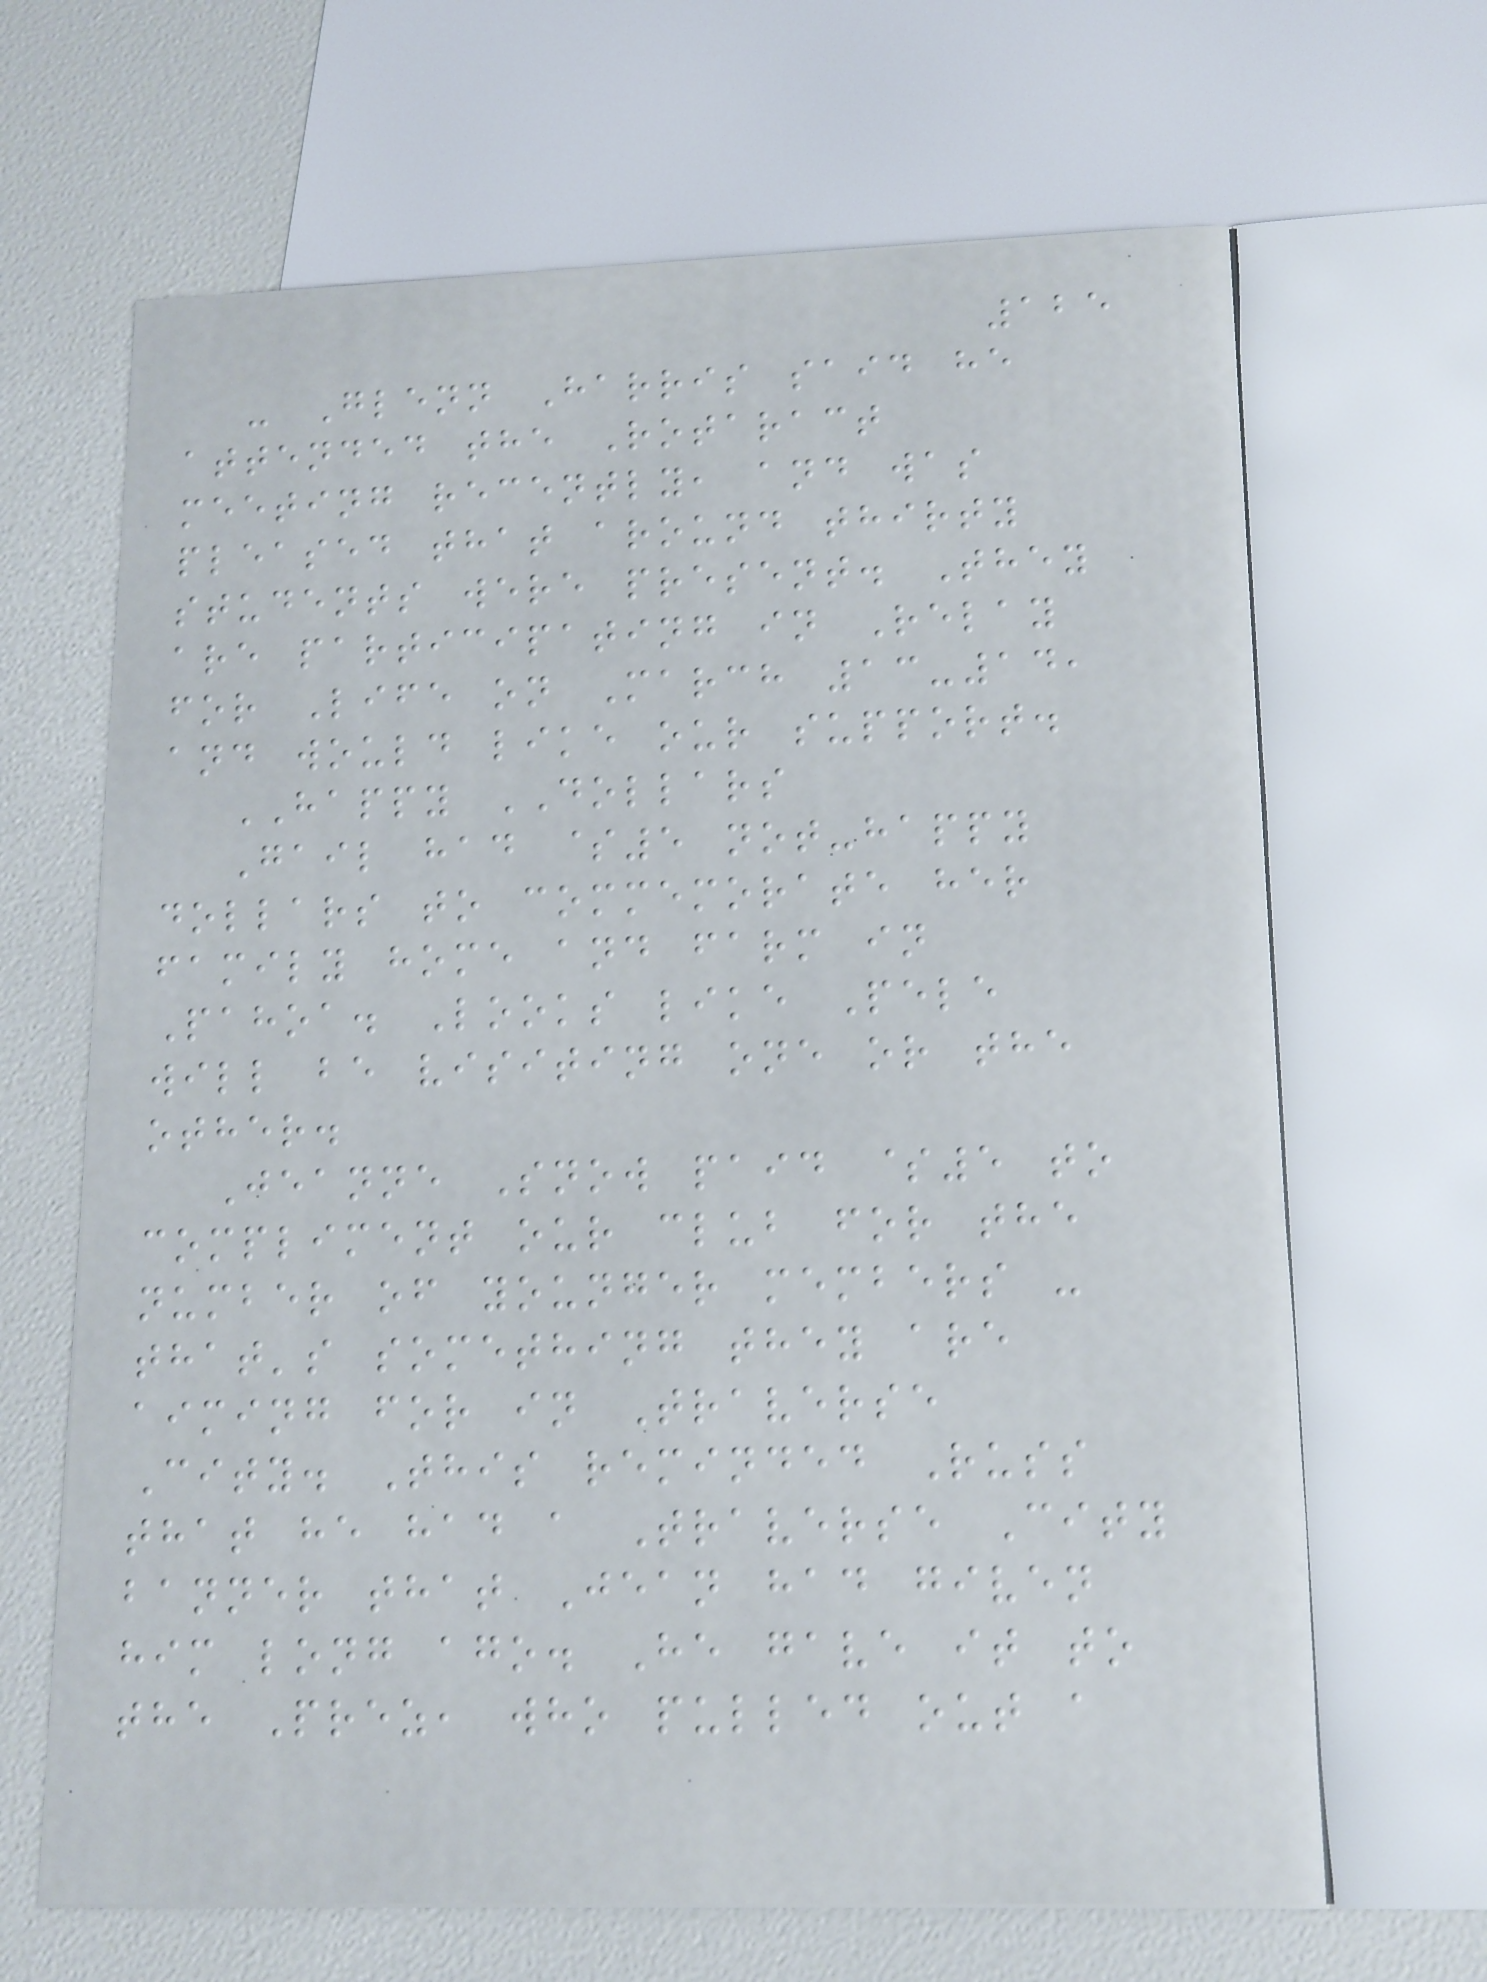125
- Glenn Harris said he
attended the Rotaract
meeting recently, and was
pleased that around thirty
students were present. They
are participating in Relay
for Life on March 13-14,
and would like our support.
HAPPY DOLLARS
Gail had $5 not-happy
dollars to commemorate her
family home and farm in
Pahoa. Looks like Pele
will be visiting one or the
other.
Jeanne Snow paid $5 to
compliment our club for the
number of younger members -
that's something they are
aiming for in Traverse
City. This reminded Russ
that he had a Traverse City
banner that Jean had given
him long ago. He gave it to
the Prez, who pulled out a
